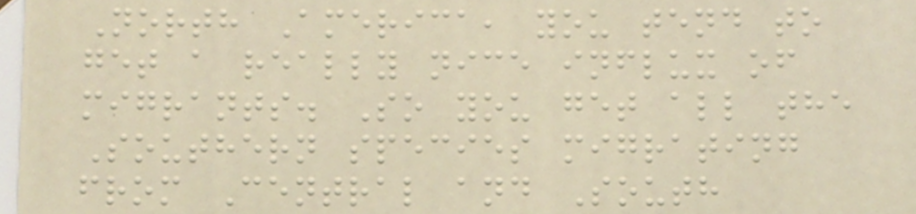North America, you tend to
get a really nice influx of
migrants. So you get all the
Southern species migrating
from Central and South
